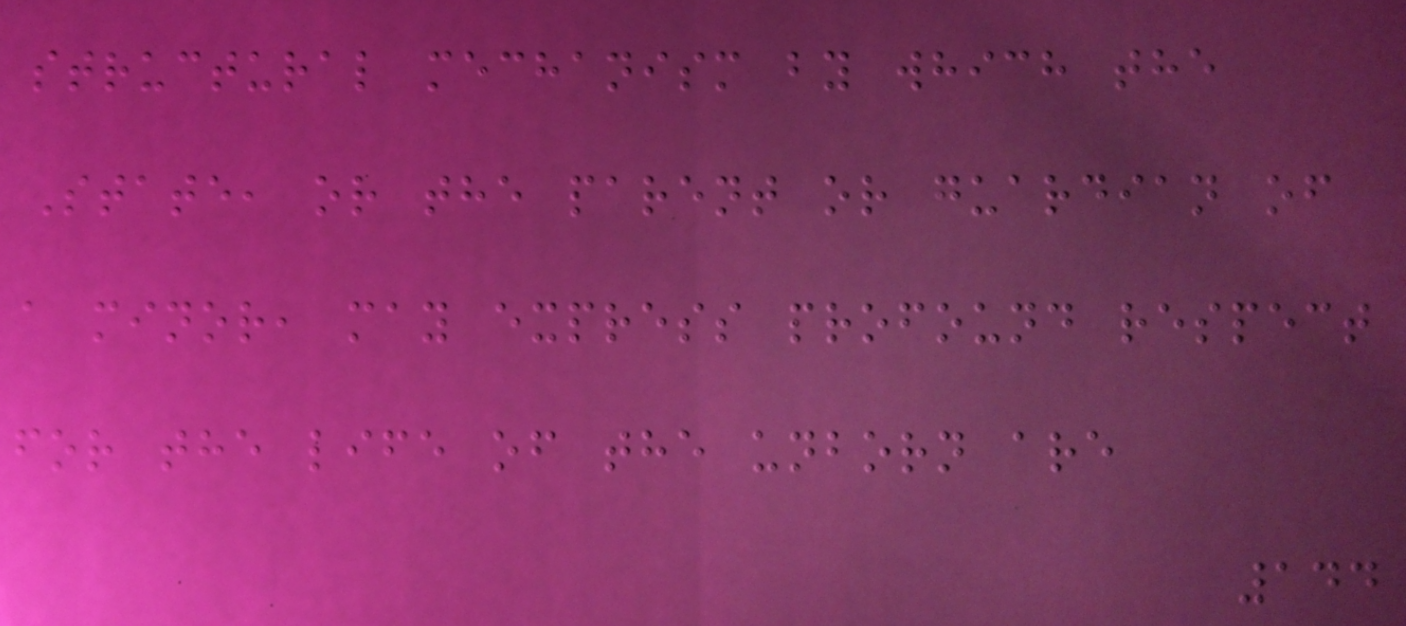structural mechanism by which the
State, or the parent or guardian of
a minor, may express profound respect
for the life of the unborn are
144
